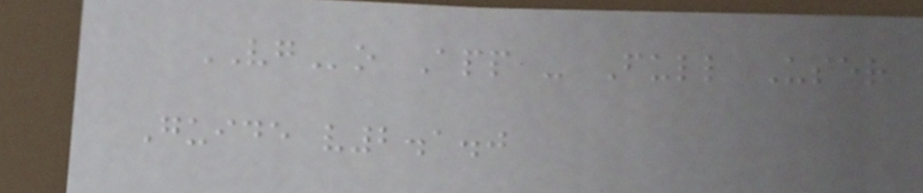VGo App - Full User
Guide v2.1.0
